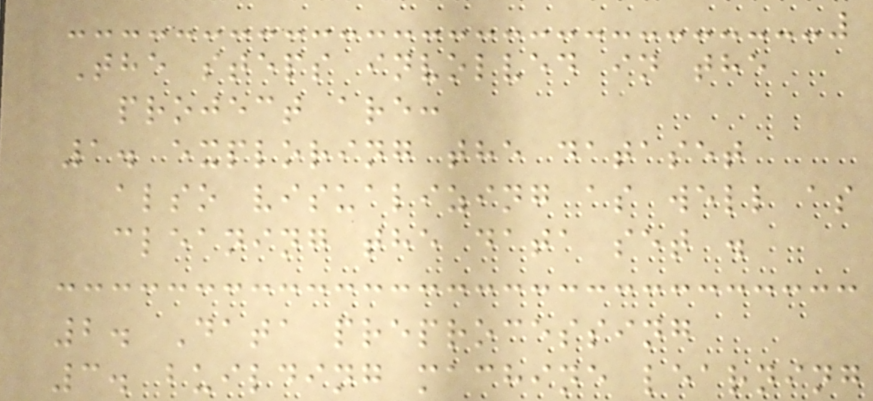The steps involved in the
project are:
1. exploring the dataset
also visualizing as well as
cleaning the data set .
2. Data preprocessing
3. building machine learning
